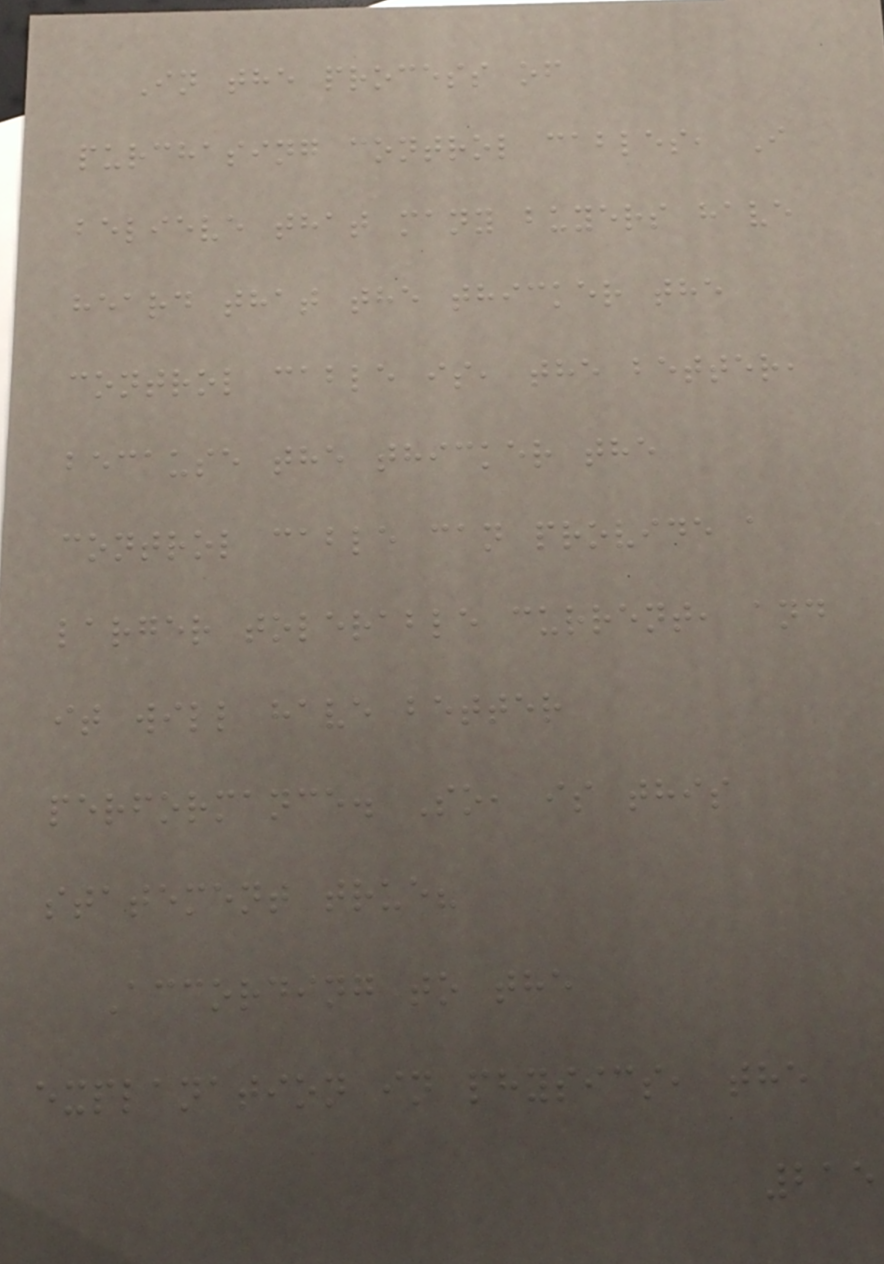In the process of
purchasing control cables, I
believe that many buyers have
heard that the thicker the
control cable is, the better,
because the thicker the
control cable can provide a
larger tolerable current, and
it will have better
performance. So, is this
statement true?
According to the
explanation in physics, the
215
